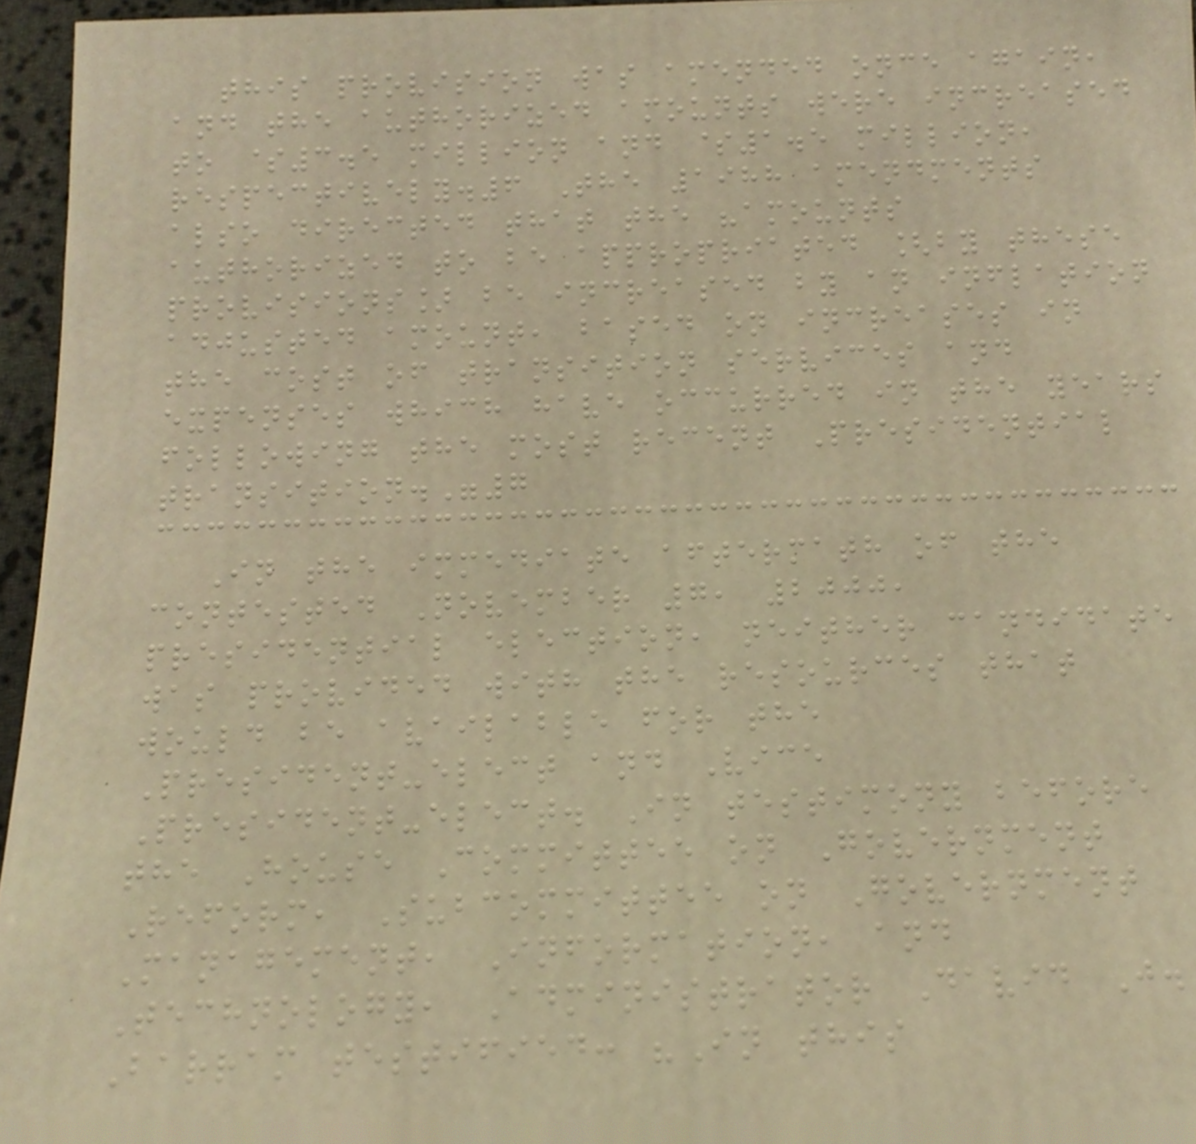this provision was amended once again,
and the authorized amounts were increased
to $3.5 million and $1.5 million,
respectively.6 The 1988 amendments
also directed that the "amounts
authorized to be appropriated [by these
provisions] be increased by an inflation
adjusted amount, based on increases in
the cost of transition services and
expenses which have occurred in the years
following the most recent Presidential
transition."7
In the immediate aftermath of the
contested November 7, 2000,
presidential election, neither candidate
was provided with the resources that
would be available for the
President-elect and Vice
President-elect. In testimony before
the House Committee on Government
Reform, Subcommittee on Government
Management, Information, and
Technology, Administrator David J.
Barram testified: "In this
